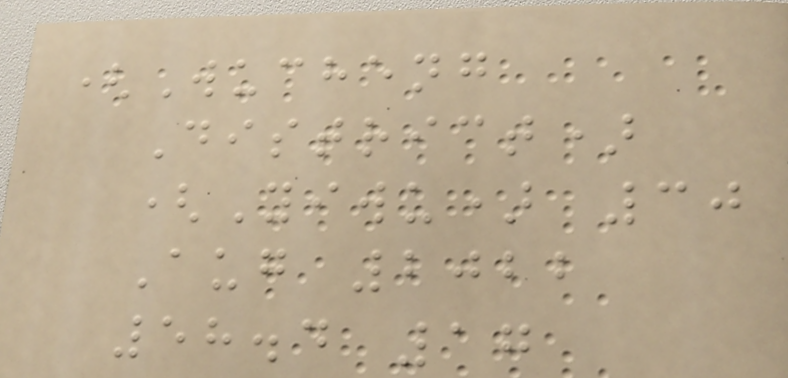(Wucheng
District)
(Yiwu) 30
Aug 2022
58.4 17
